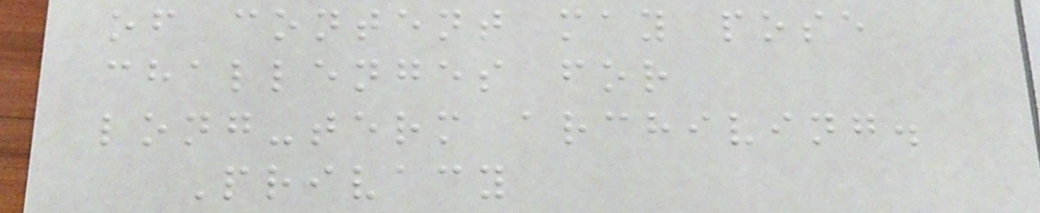of content may pose
challenges for
long-term archiving.
Privacy
